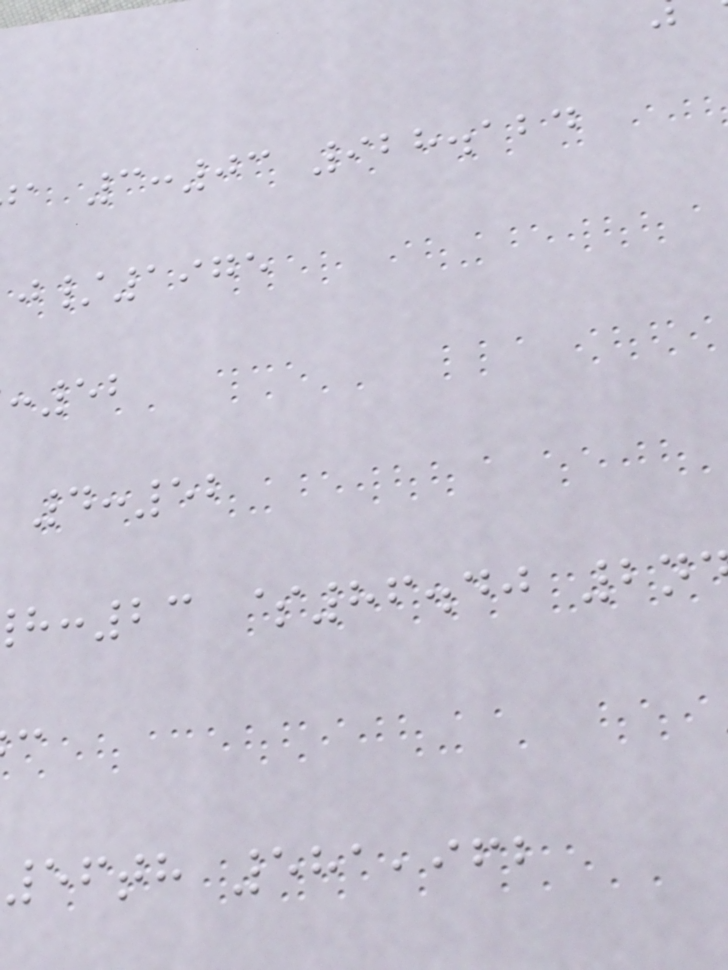a 3:03 928.124
/1975
:52
4:52
:23 $86.40 2n
56th 581,962
